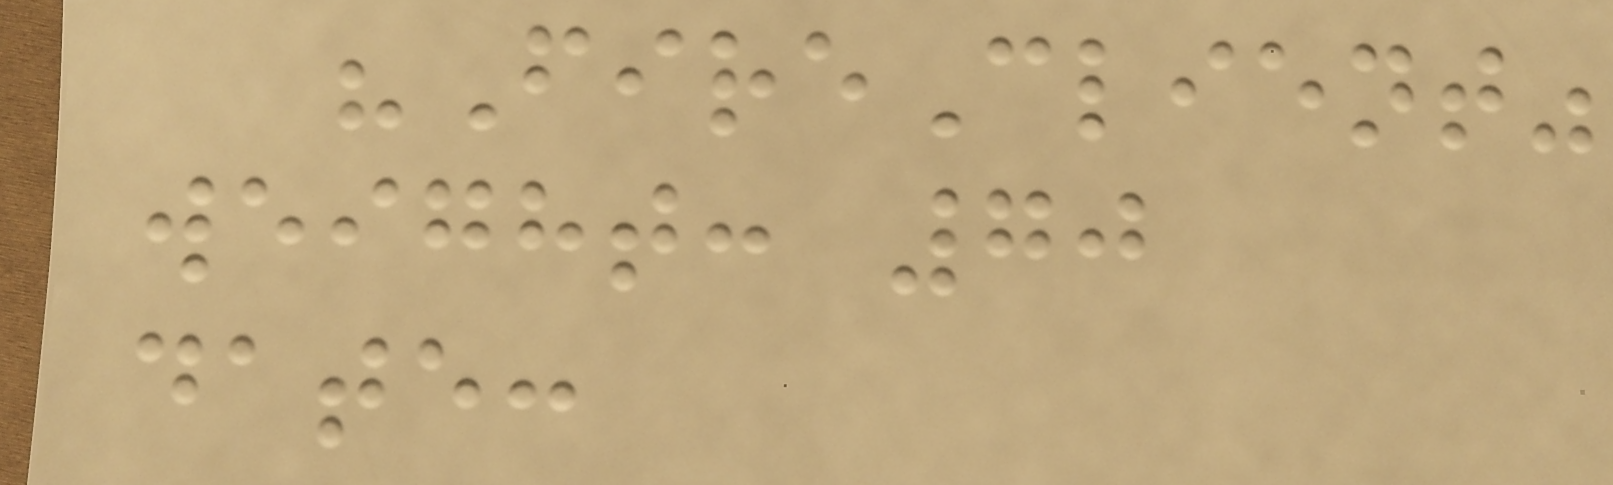"FireClient"
weight: 70
date:
